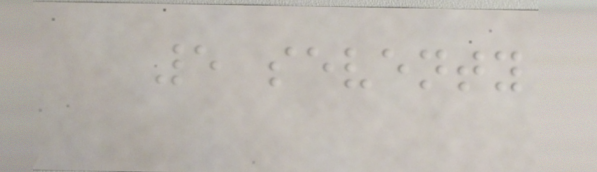5 seventy
